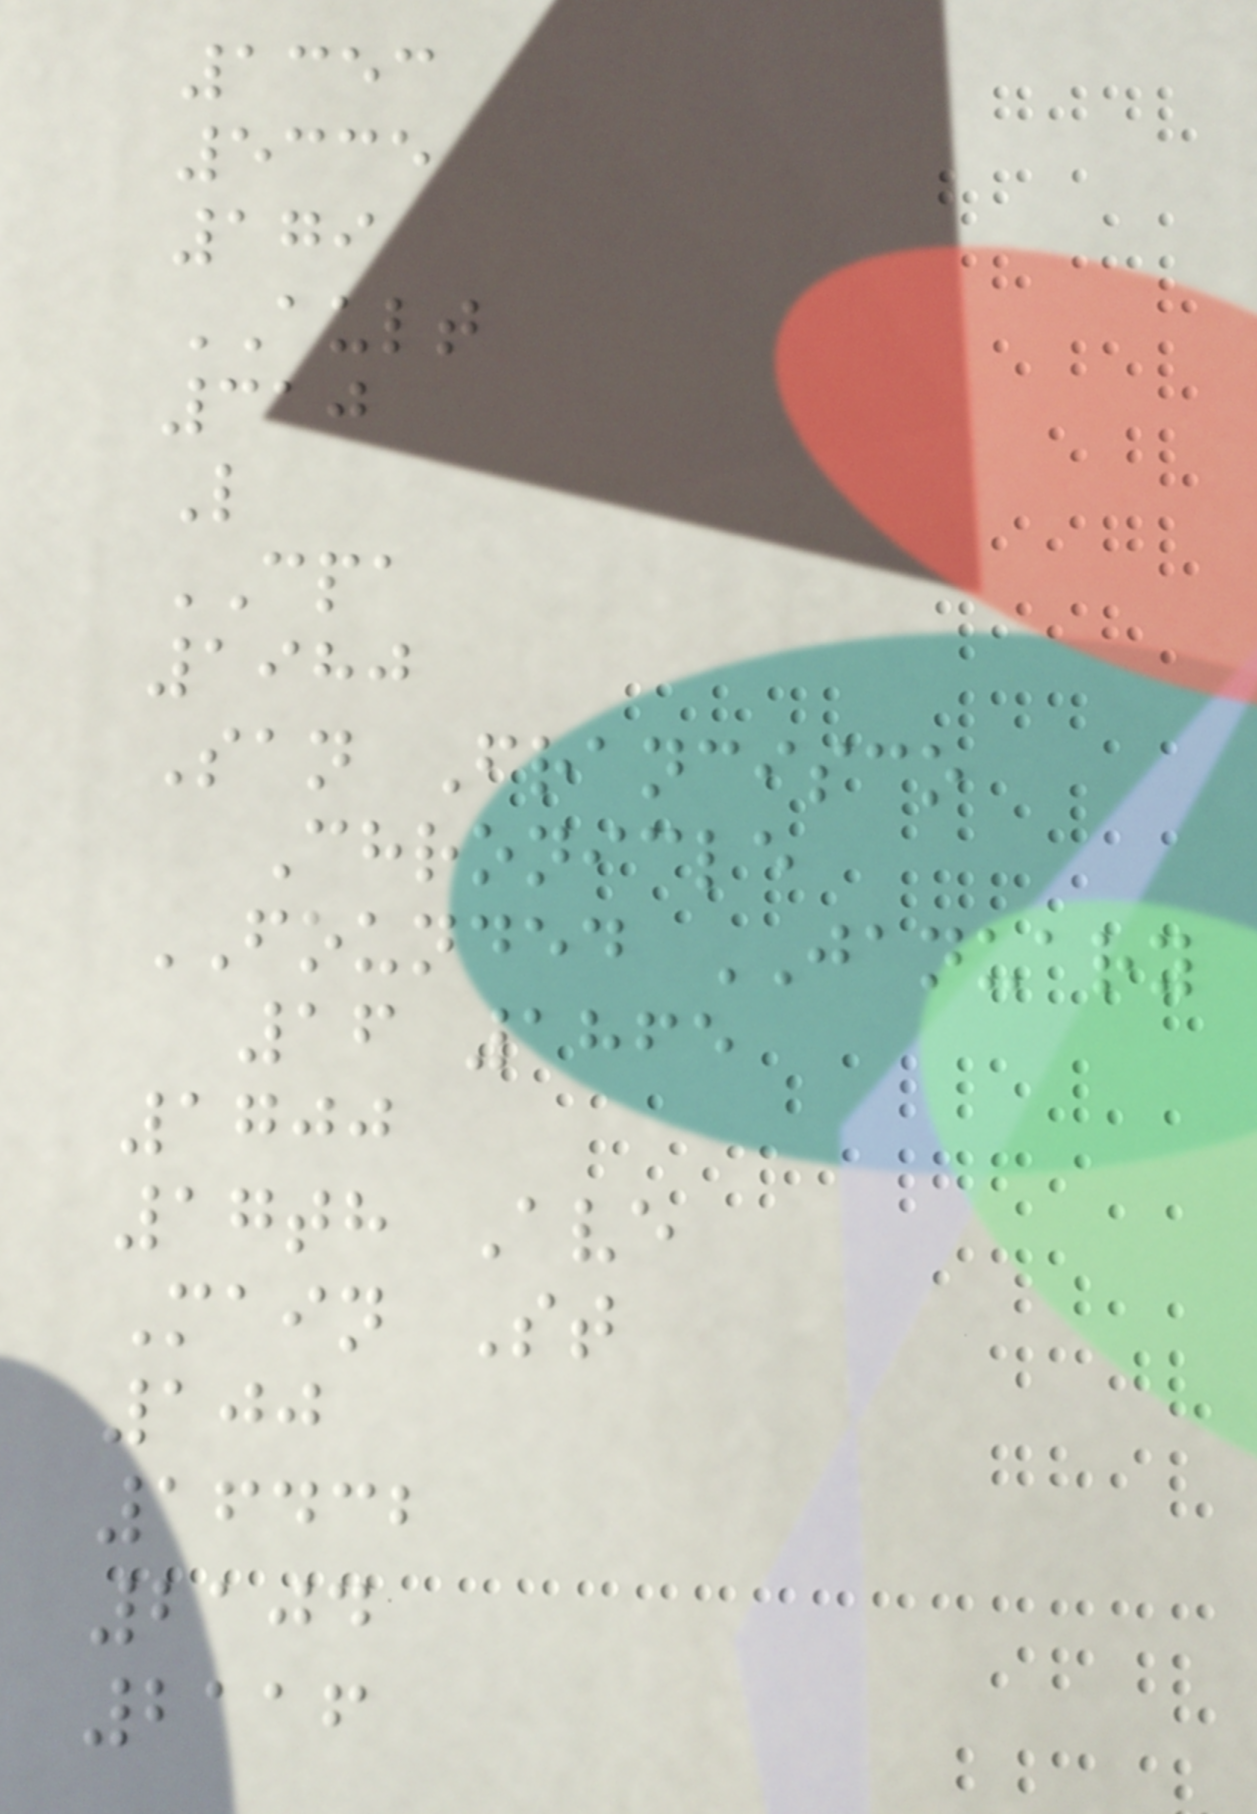1353
5335
179
AULT
310
L
CPA
1980
San Francisco
Chronicle
FOUNDED JANUARY
16 1865
1700
17th Ave
Main St
100
16432
2104
2116
